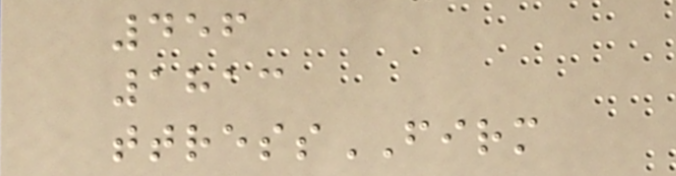456
1813
ttressFIRM
